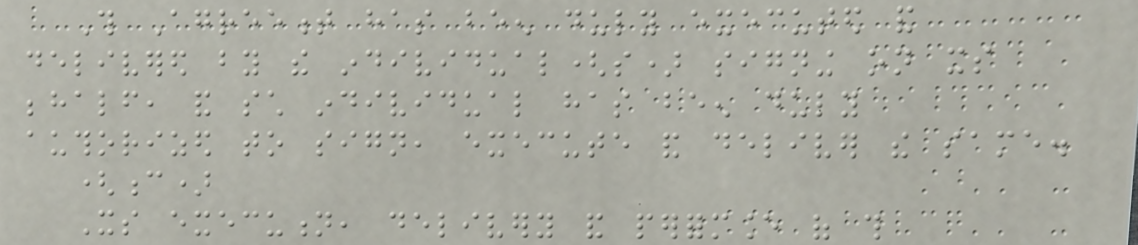This Agreement has been duly executed and
delivered by the individual(s) signing on its
behalf, and such individual has been duly
authorized to sign, execute and deliver the same.
(c)
Its execution, delivery and performance of this
